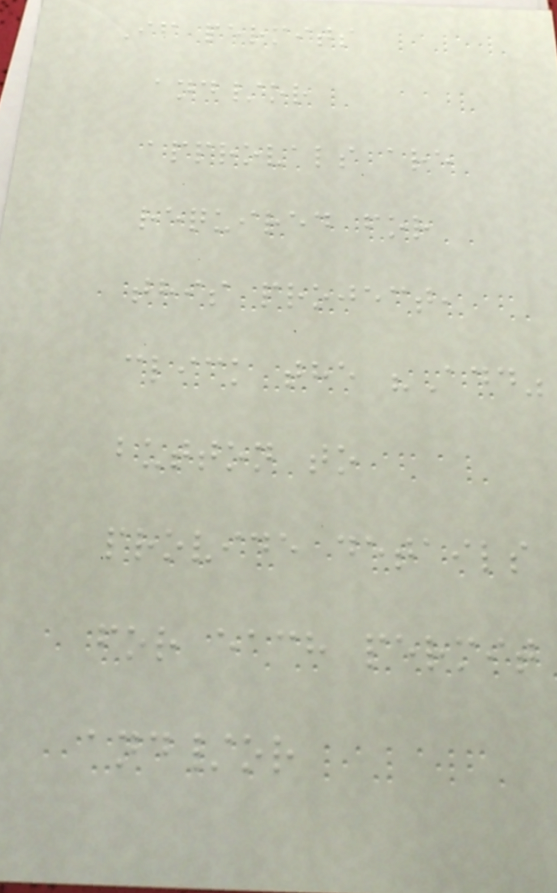If permits
and/or
approvals are
required for
this project,
click the "Add"
button to
provide details
for each permit
and/or
